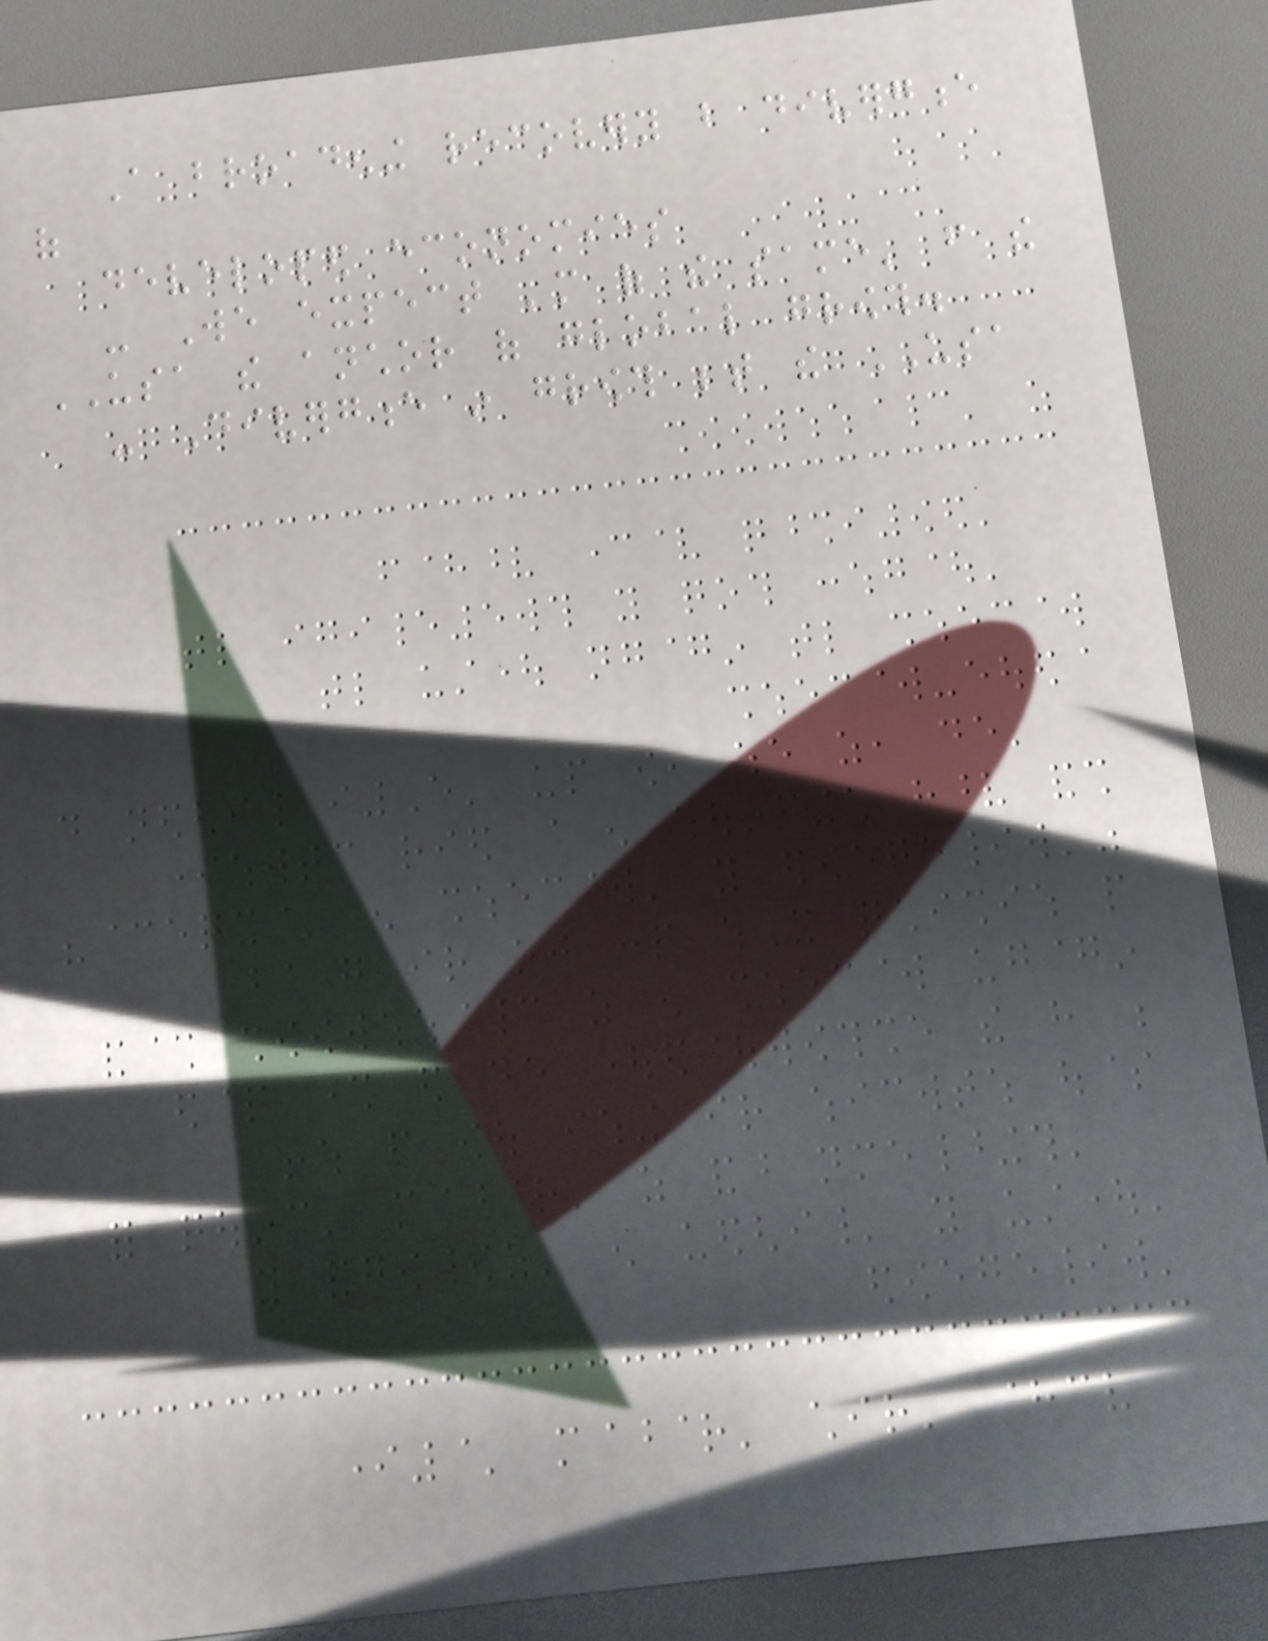A broadening recovery but divergence
of
developed economies
- We expect 'more of the same' from the
USA the anchor of global growth.
- Divergence in growth between the USA
